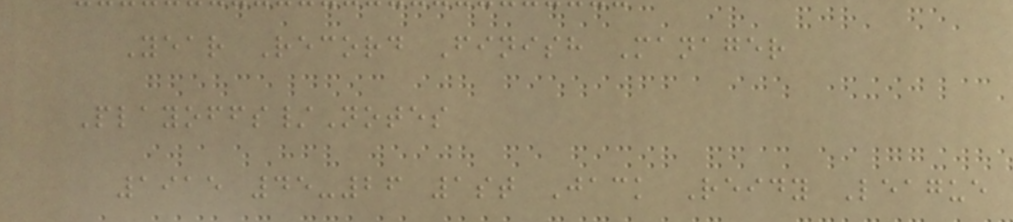Year Record Finish Manager
Playoffs/Notes
1915 45-26 1st Jack Reidy League
